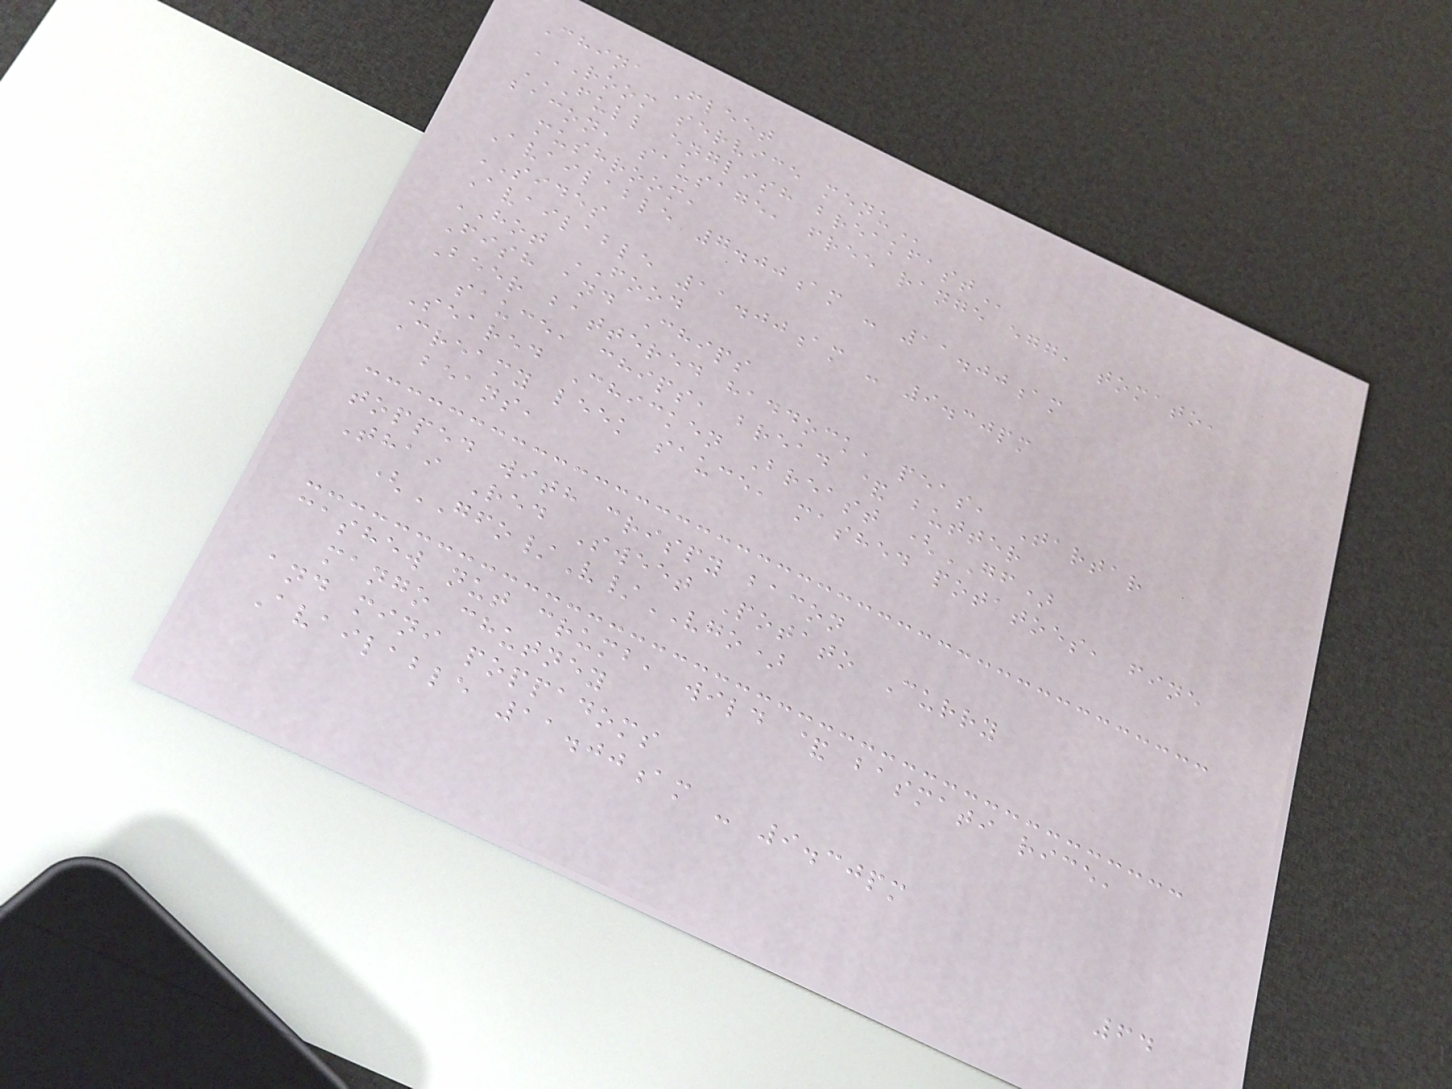China Fleet
ROOM SERVICE MENU
FULL ENGLISH BREAKFAST
bacon, sausage, free range egg, tomato,
mushroom,
Available 7.00am - 11.00am
SIDES
Available 11.00am - 9.30pm
HOT FOOD
Fish and Chips
Beer battered haddock, peas, Tartar
sauce, chips, bread & butter
Seared Chicken Breast (GF)
Creamy leek sauce, mashed potatoes, fine
beans,
topped with crispy bacon
Thai Red Sweet Potato Curry
(GFO/V/VGO)
cashew nut crumb, wild & basmati rice,
mango chutney
and mini poppadoms
Available 11.00am - 9.30pm
64
